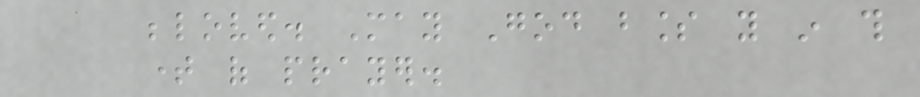beloved. May God bless you in this
time of prayer.
